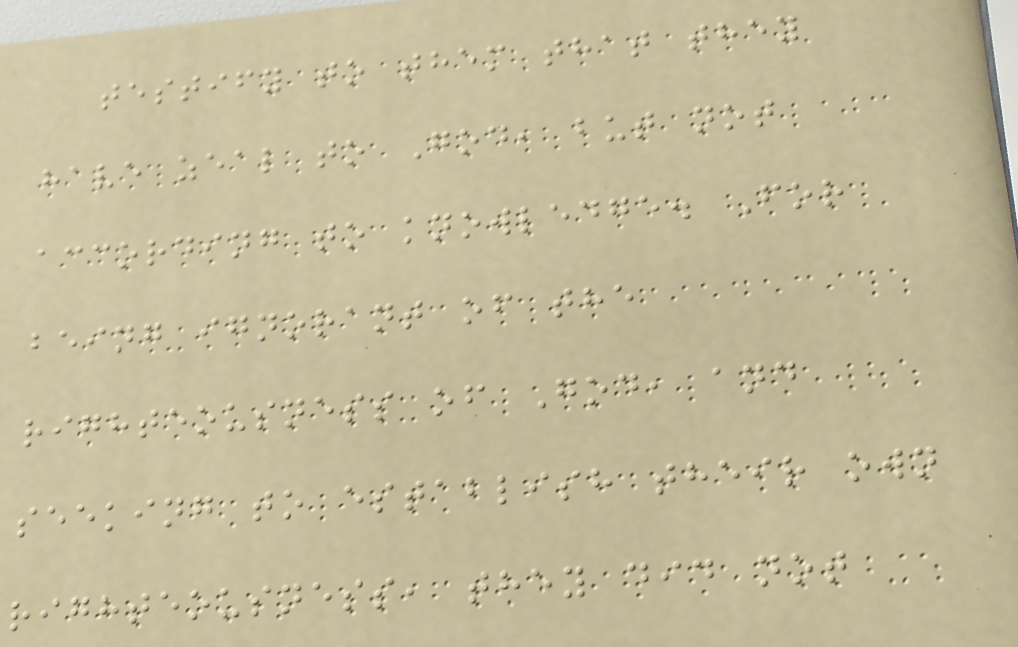testify to them that they
have zeal to God, but not
according to knowledge. For
being ignorant of the
righteousness of God, and
seeking to establish their own
righteousness, they did not
